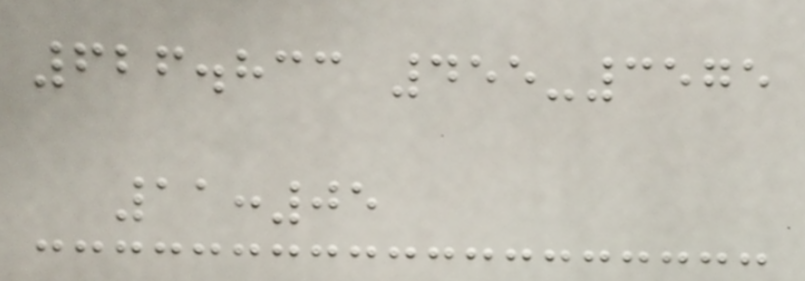626.833 455-3575
11:05
